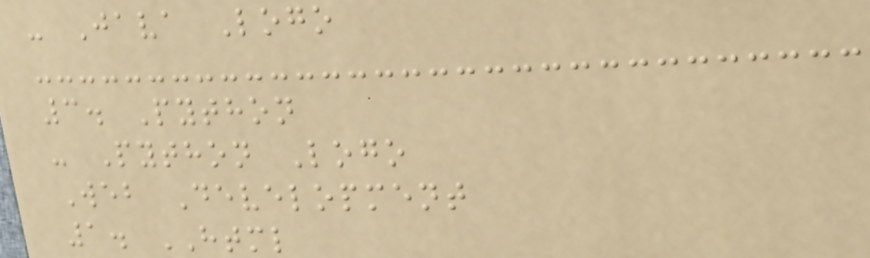- Java Logo
3. Python
- Python Logo
Web Development
1. HTML
